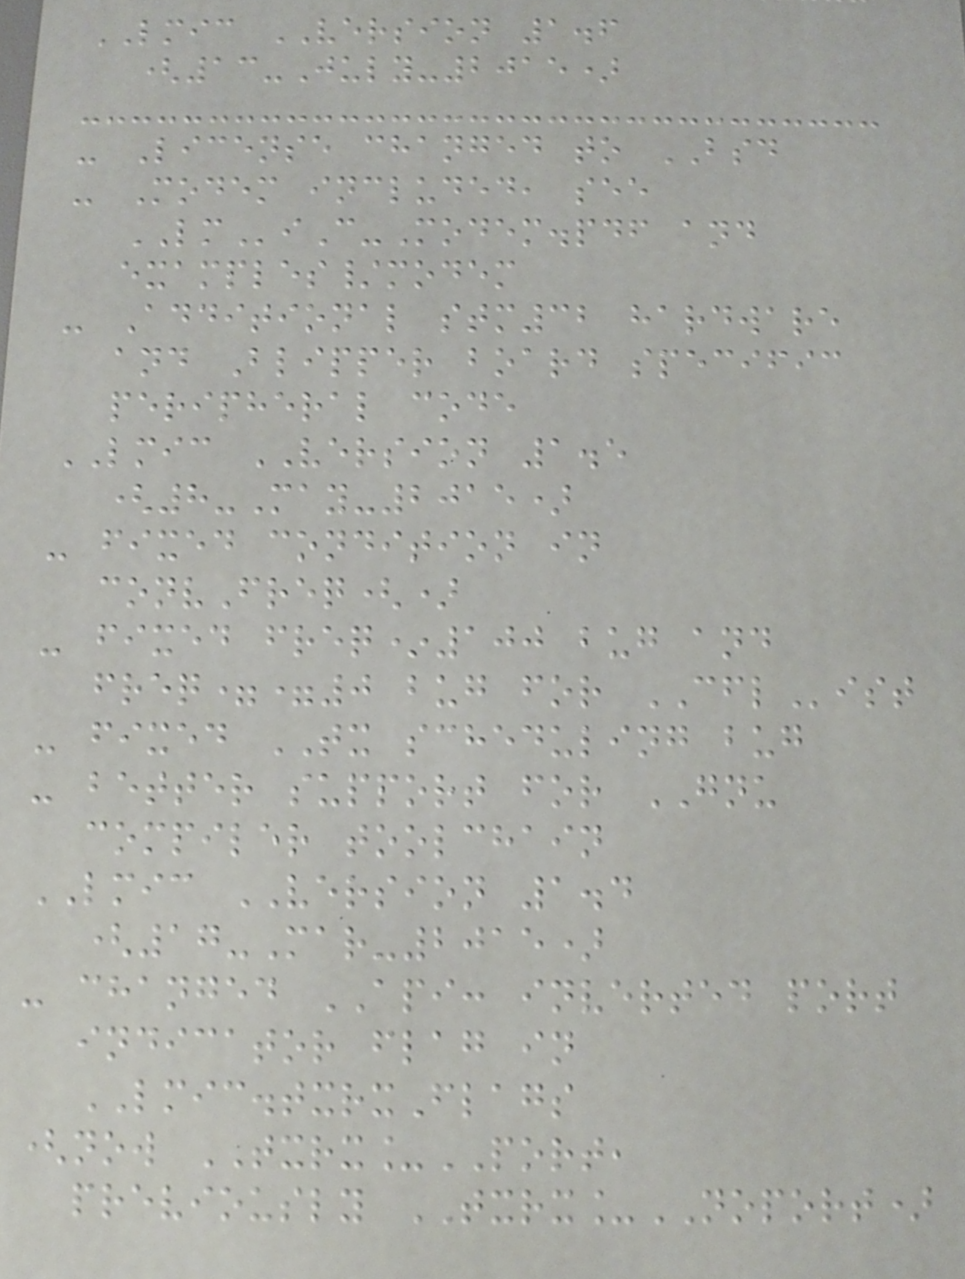LMIC VERSION 1.6
(13-July-2015)
- License changed to BSD
- Modem included, see
LMiC-Modem.pdf and
examples/modem
- Additional stm32 hardware
and Blipper board specific
peripheral code
LMIC VERSION 1.5
(8-May-2015)
- fixed condition in
convFreq()
- fixed freq*100 bug and
freq==0 bug for CFList
- fixed TX scheduling bug
- better support for GNU
compiler toolchain
LMIC VERSION 1.4
(17-Mar-2015)
- changed API: inverted port
indicator flag in
LMIC.txrxFlags
(now TXRX_PORT,
previously TXRX_NOPORT)
